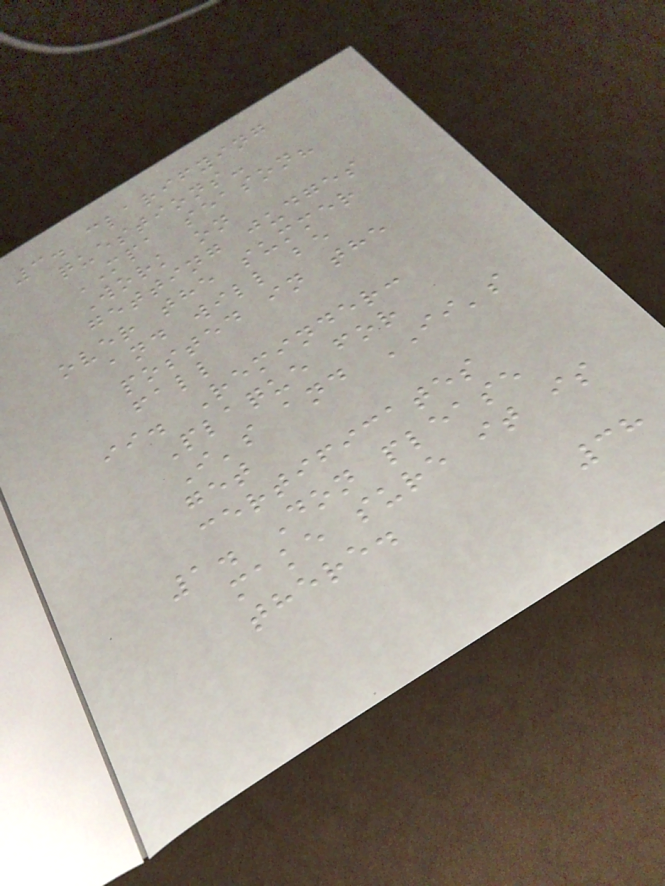3. clarifying
questions-
MPA season?
Work on
getting judges
over the summer
and will be
posted in the
fall
ii. Reminder:
Plaque for
I's and II's
get
certificates
1. Don please
make sure it is
there.
38
